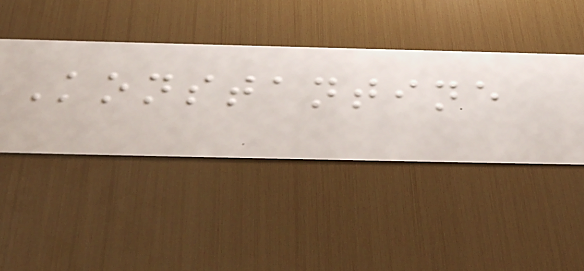Konstantine
